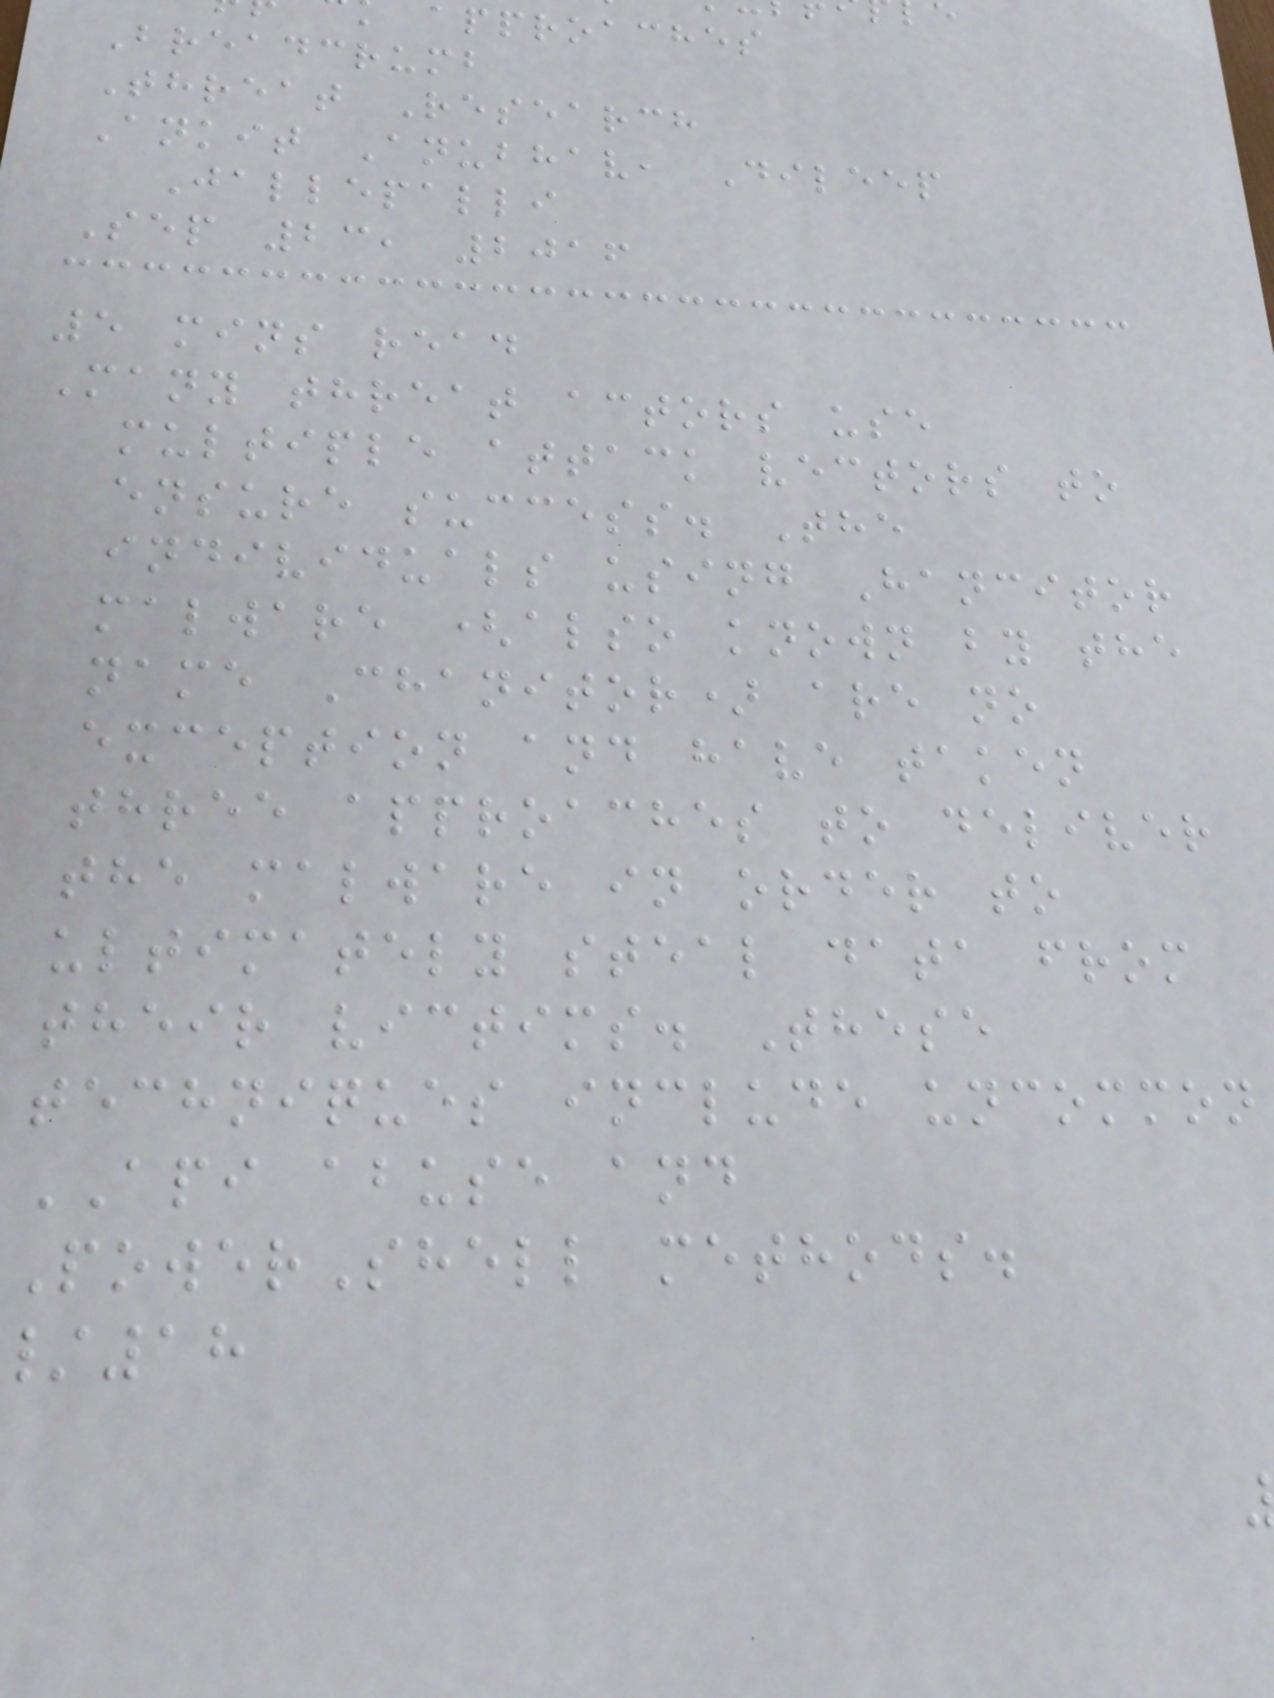approaches
Breadcrumb
Threat Research
Ankit Anubhav, Dileep
Jallepalli
Sep 23, 2016
5 mins read
Many threat actors use
multiple attack vectors to
ensure success. The
individuals using Hancitor
malware (also known by the
name Chanitor) are no
exception and have taken
three approaches to deliver
the malware in order to
ultimately steal data from
their victims. These
techniques include uncommon
API abuse and
PowerShell methods.
